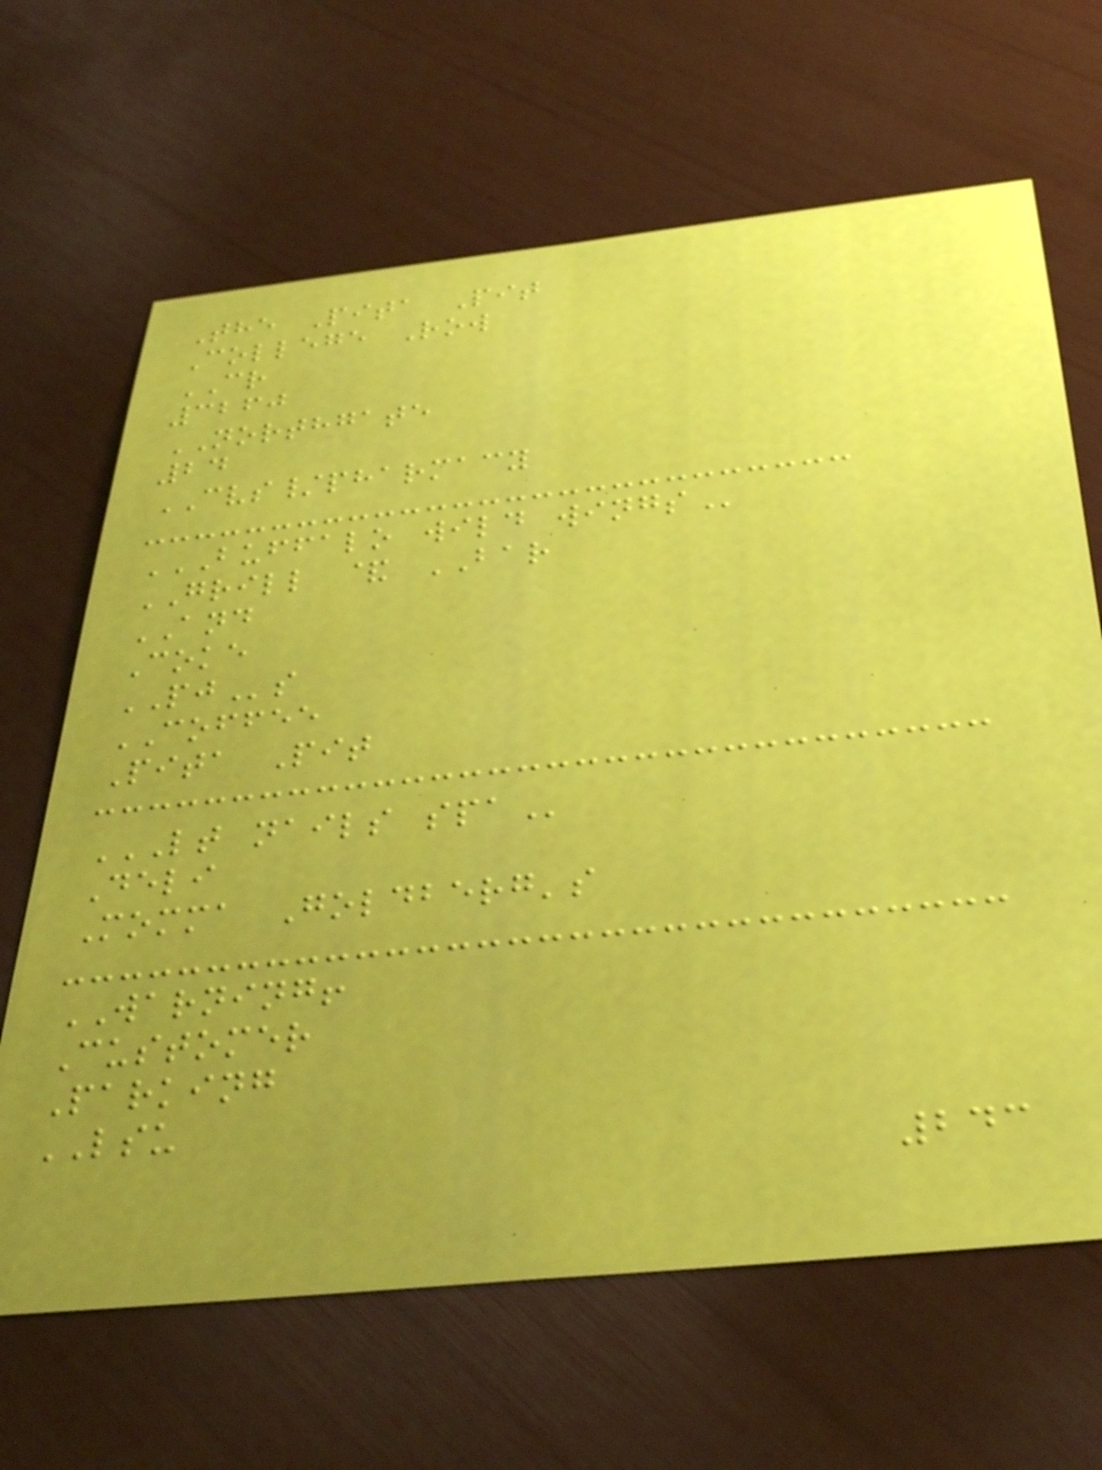The Pita Pit
College Row
CR
3260
NORTHGATE
24
CVS/pharmacy
BUFFALO WILD WINGS
GRILL & BAR
AND
Coke
PJs
COFFEE
Pita Pit
LT NAILS SPA
Deli
Momma Goldberg's
WARNING!
Customer
Parking
LSU
243
